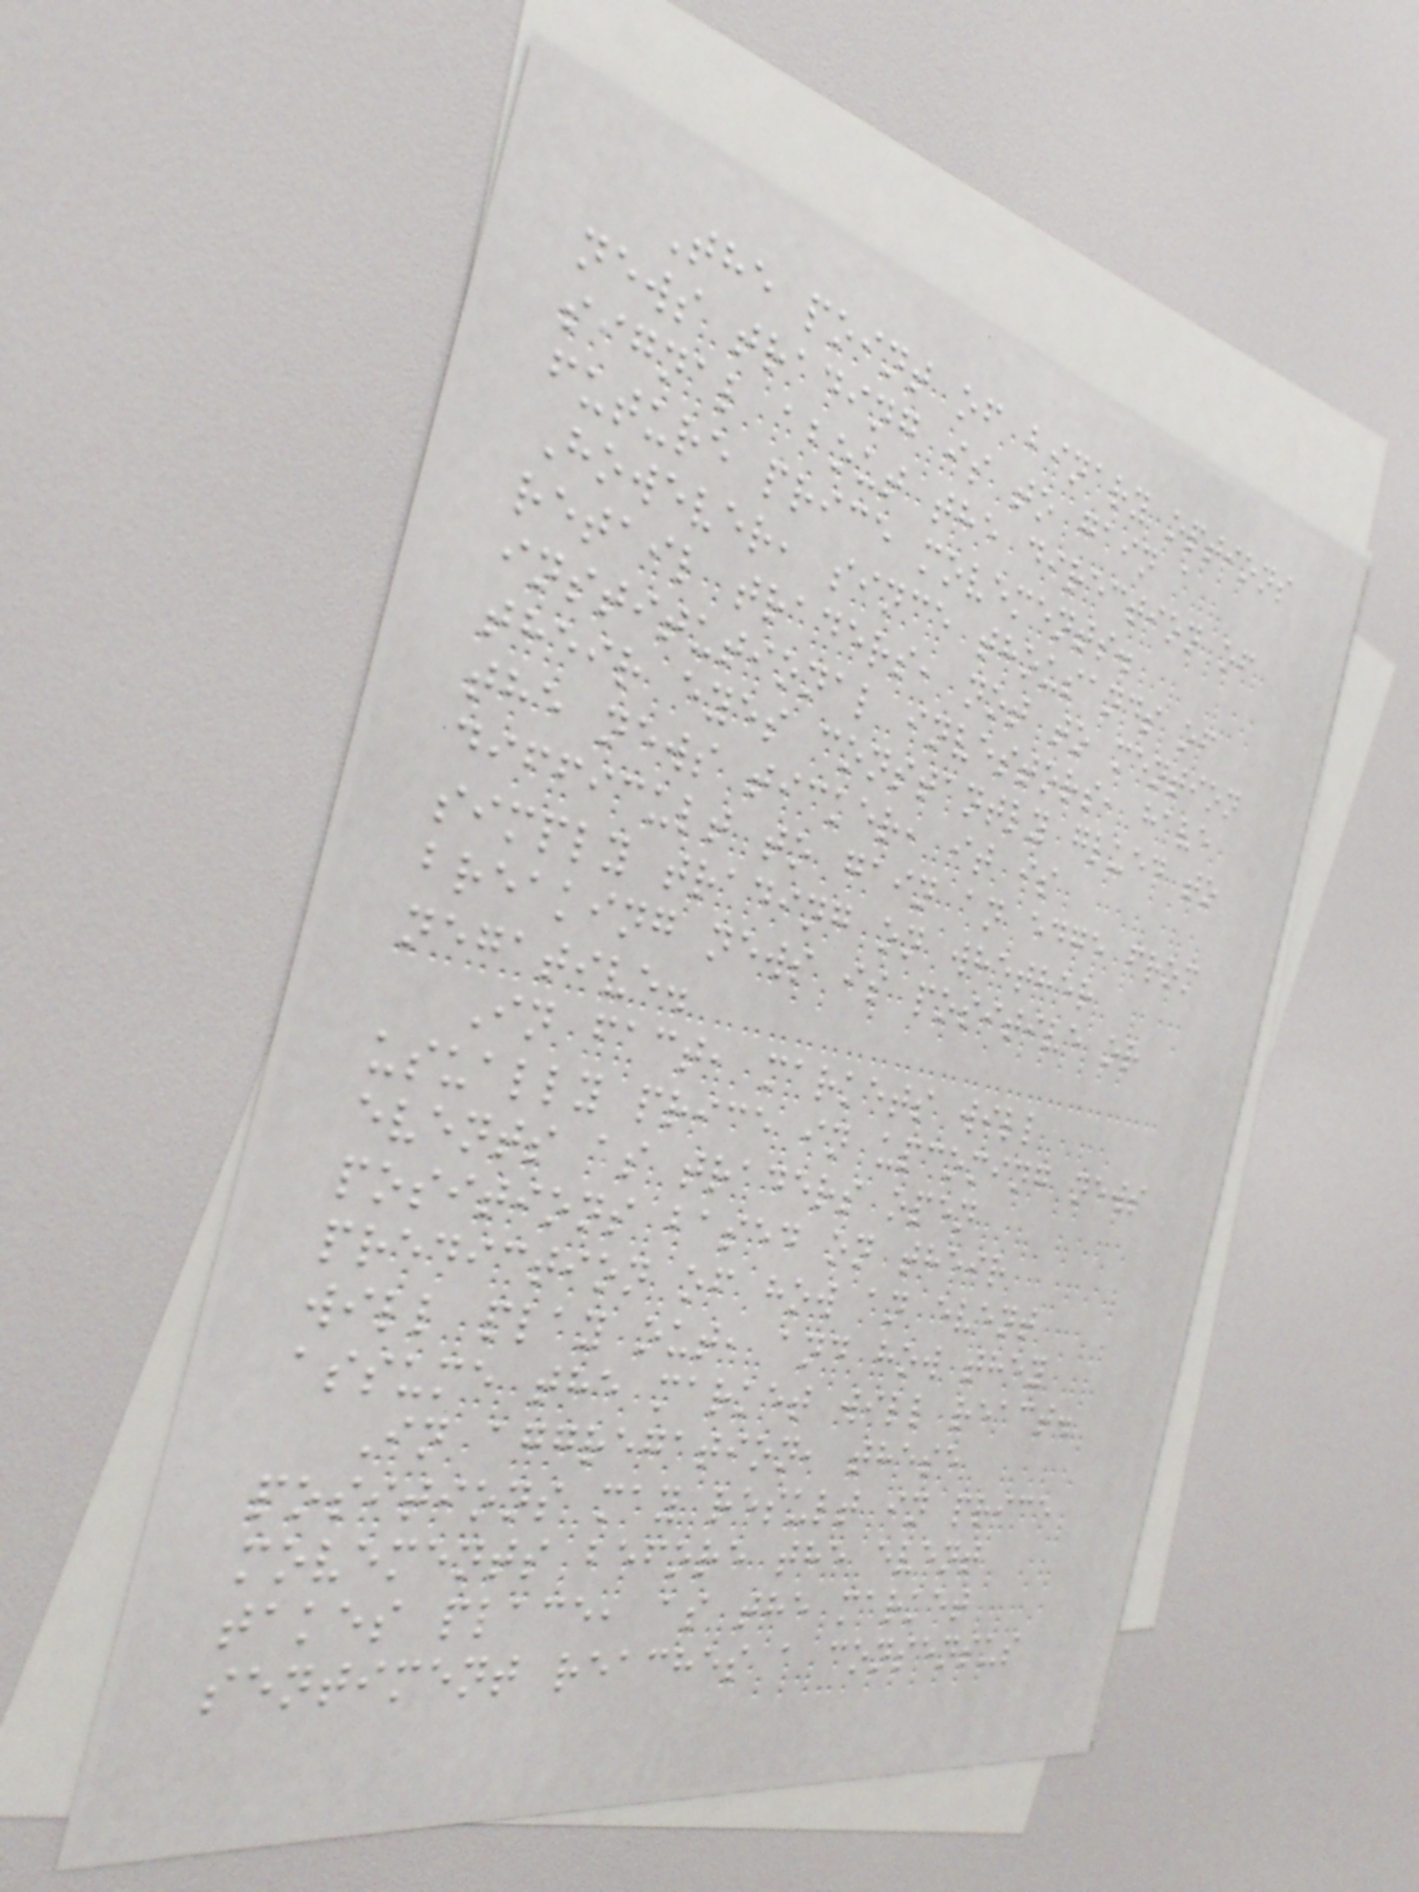The point of binary options
news trading is to gain a
signal about the direction of
future price movements.
However, since thousands of
retail traders, not to mention
institutional investors, have
their eyes constantly glued to
the news ticker, it is
difficult to gain an edge from
simply trading on whether
breaking news is positive or
negative.
In fact, markets will
usually price in upcoming news
events as traders open
positions based on their
prediction of how an event
will play out, and how they
assume the market will react.
In aggregation, these
positions may result in price
movements before the event
takes place, as the market
sentiment reaches a consensus
